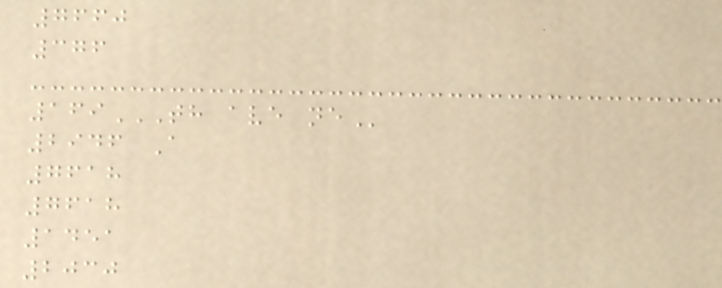7660
376
169TH AVE NE
2946 A
7618
7618
1451
2030
